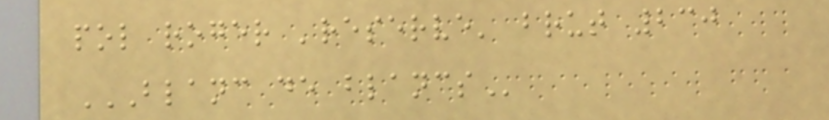pol roger 'reserve' brut 230
BLANC DE BLANCS
